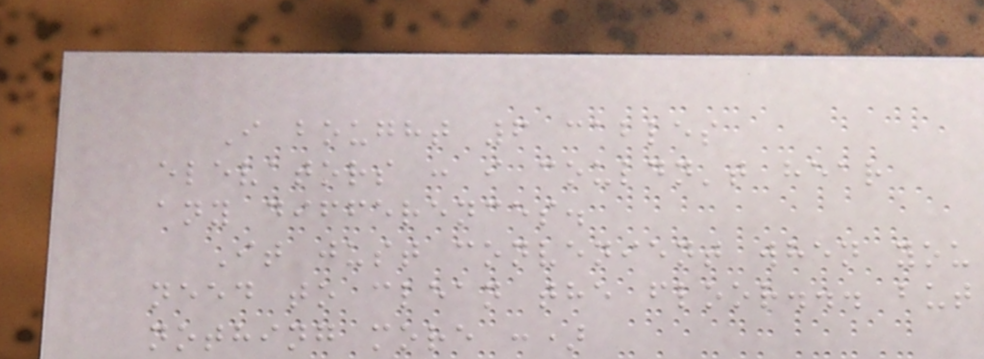I bought 6 cables
elevators : i couldn't hear
any differences.
It just convenient when you
need to clean the floor... but
nothing more :)
